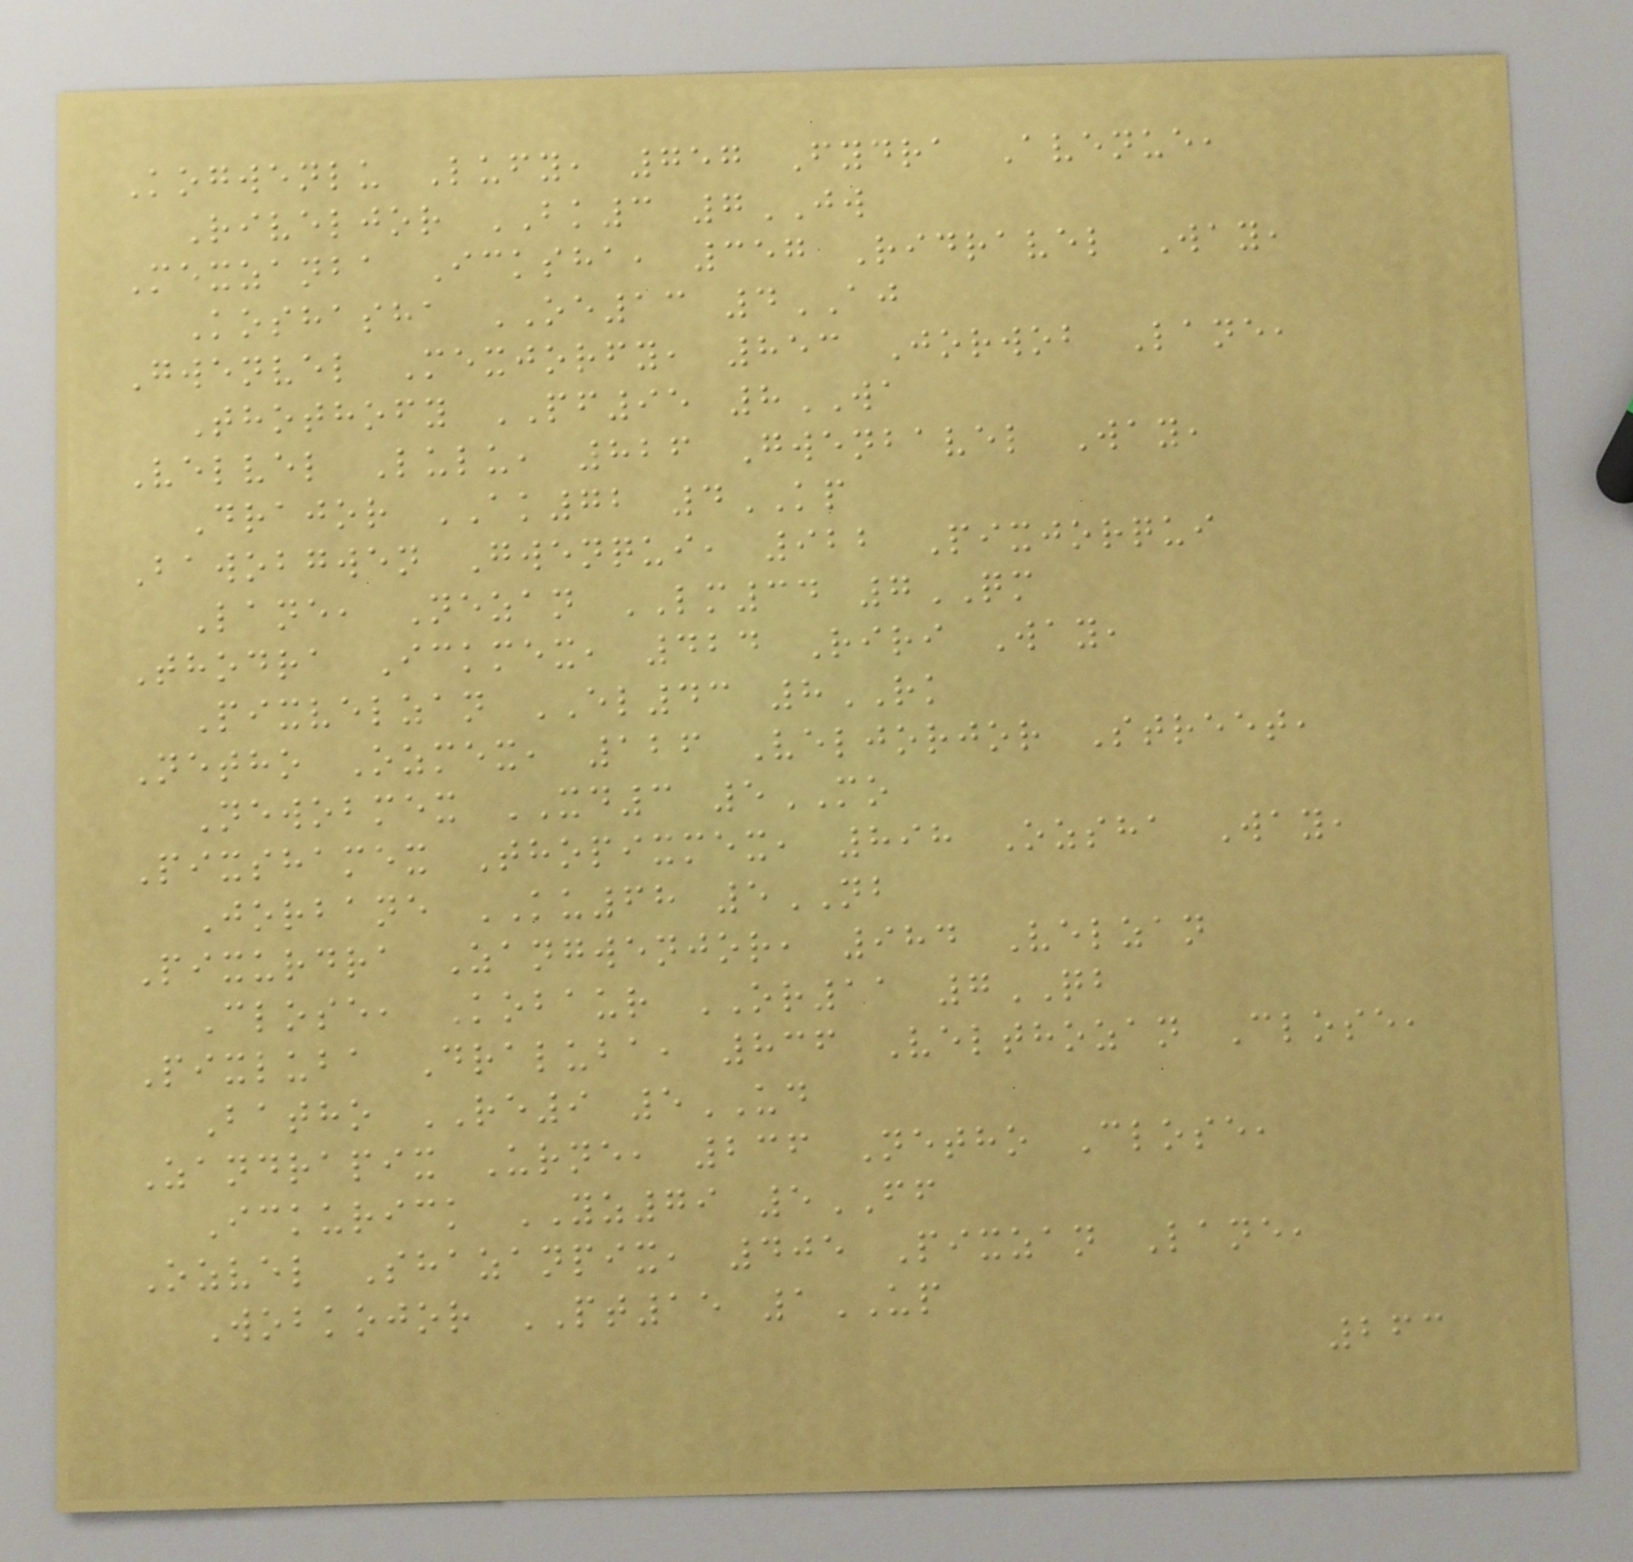Kogwenlu Lufy, 757 Fydra Avenue,
Riveljor BK3 7JW
Mexzanba Icksha, 357 Ridravel Way,
Koshasha OE13 4AJ
Gwenvel Mexjorfy, 853 Jorwob Lane,
Thothofy PF95 8WA
Velvel Lulu, 826 Gwenbavel Way,
Drajor AK72 4KP
Bawobgwen Gwenqui, 922 Pixjorqui
Lane, Nezan LM34 7QM
Thodra Ickmex, 424 Riri Way,
Pixvelzan EL43 8RK
Netho Ozmex, 126 Veljorjor Street,
Newobmex XD3 5MO
Pixshamex Thopixmex, 898 Ozsha Way,
Jorbane KU68 5NB
Pixurdra Zangwenjor, 984 Velzan
Close, Kobaur OR11 7QB
Pixluba Draluba, 836 Velthozan Close,
Batho RE9 5UD
Zandrapix Urne, 236 Netho Close,
Ickurick YZ79 5FF
Ozvel Shazanpix, 405 Pixzan Lane,
Wobkojor PT15 1UP
263
